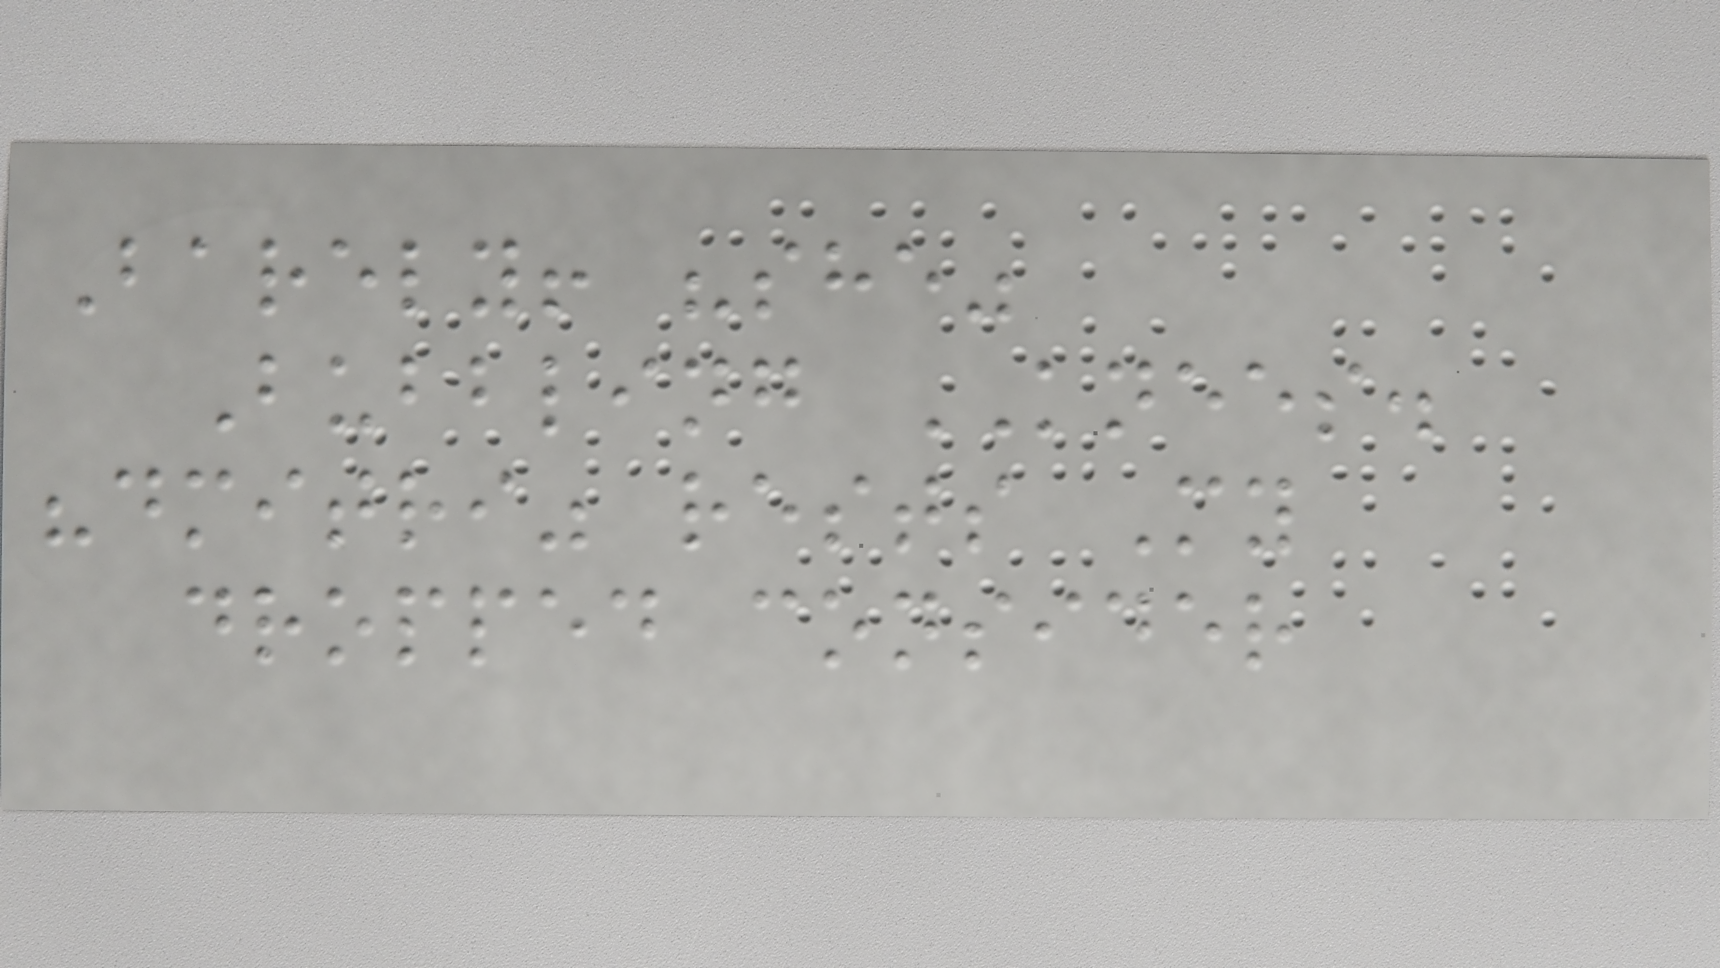Barely! "she"
Bubbling KNEES.
"dmitri" rests My
dropped consider
